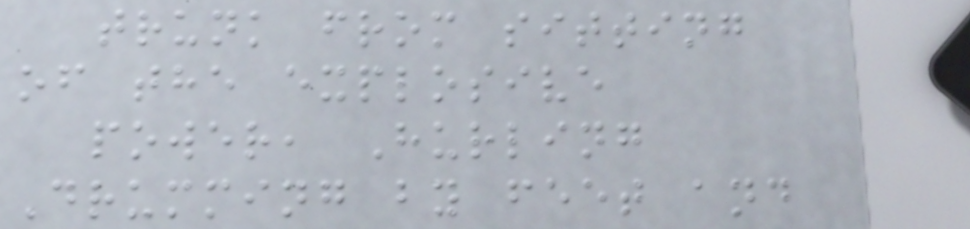trunk from sitting
of the explosive
power, Hurling
Drumming by feet and
